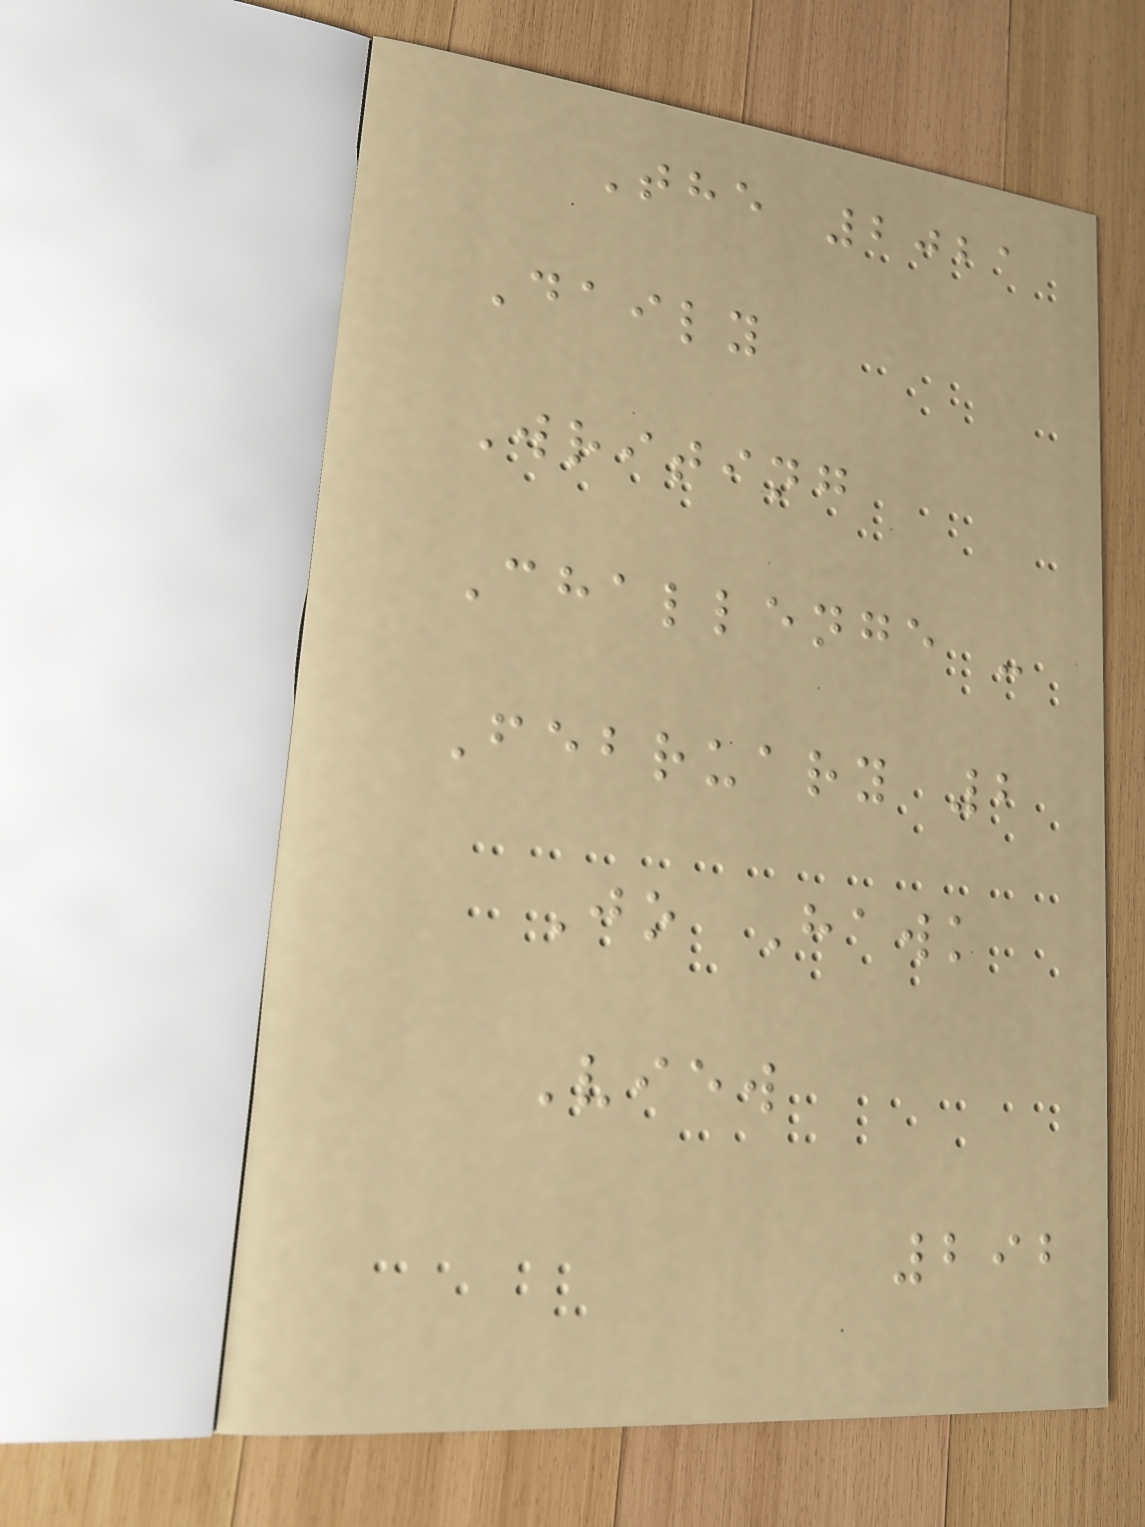The 2021
Daily
Writing
Challenge -
February 2
Jo Hawk
View
292
